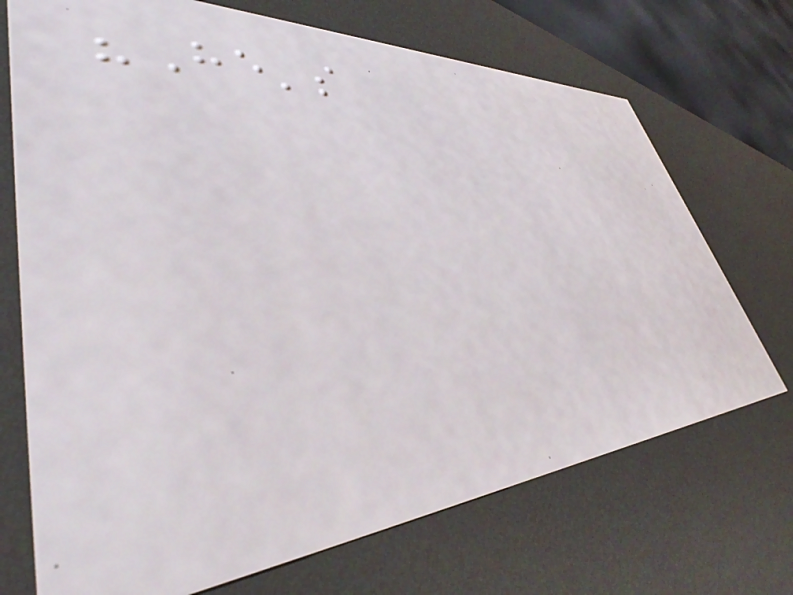"He's
